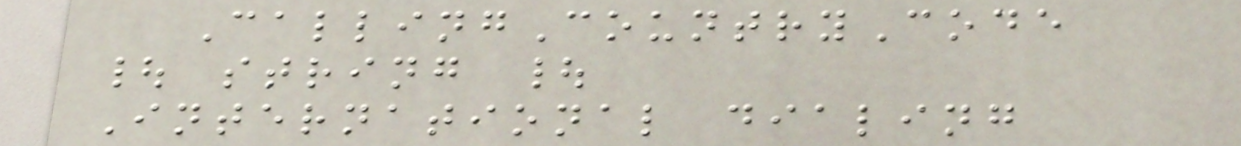CallingCountryCode
| string |
International dialing
